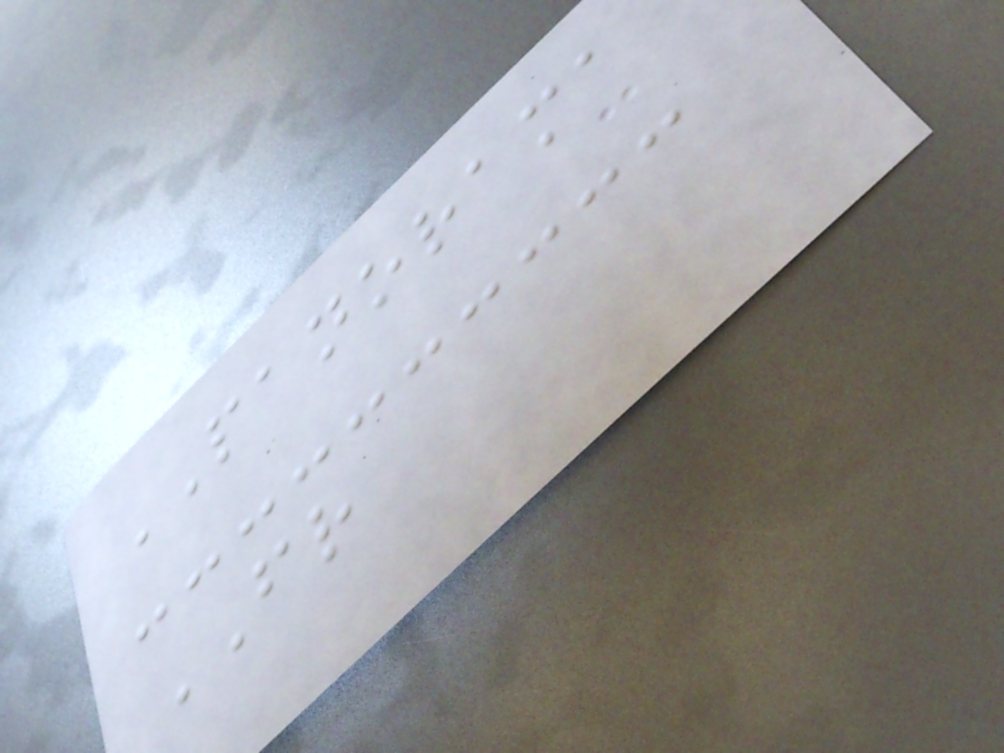PANORAMA
FR
